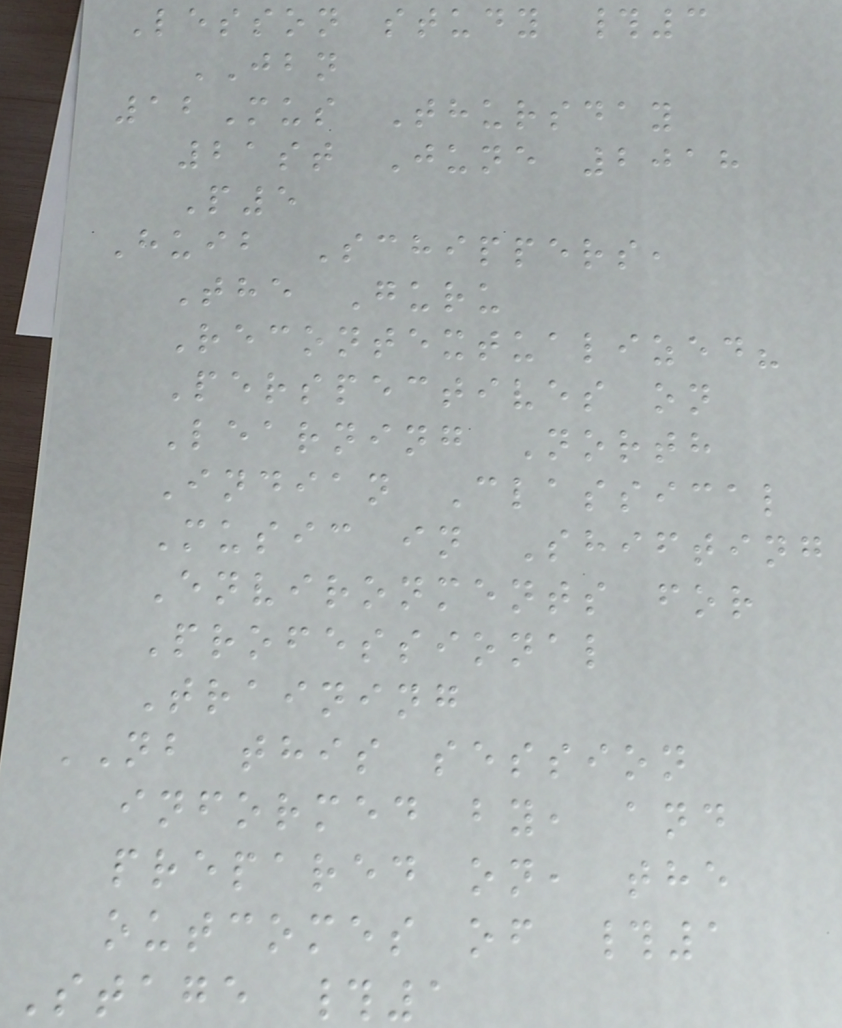Lesson study #3
JBN
12Mus Thursday
21st June 2018
P5
Huib Schippers,
The Guru
Recontextualized?
Perspectives on
Learning North
Indian Classical
Music in Shifting
Environments for
Professional
Training
NB this session
informed by, and
prepared on, the
outcomes of #1
Stage #1
